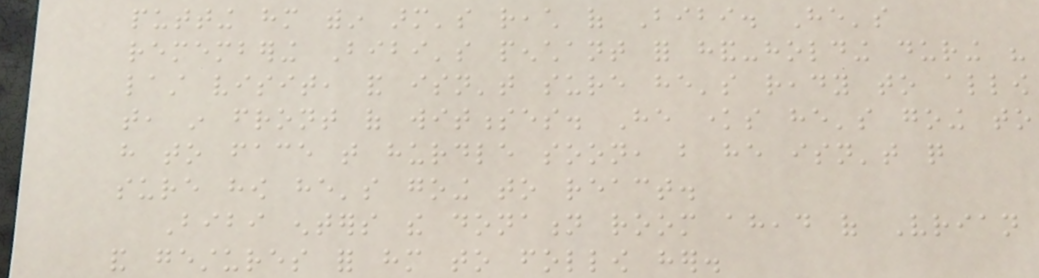putting him within arm's reach of Bibi. He's
remembering Bibi's penchant for hand-holding during his
last visit, and isn't sure he's ready to allow
that, in front of witnesses. He knows he's going to
have to face that hurdle soon, but he isn't quite
sure how he's going to react.
Bibi enters the donation room ahead of Vrian
and gestures for him to follow her.
